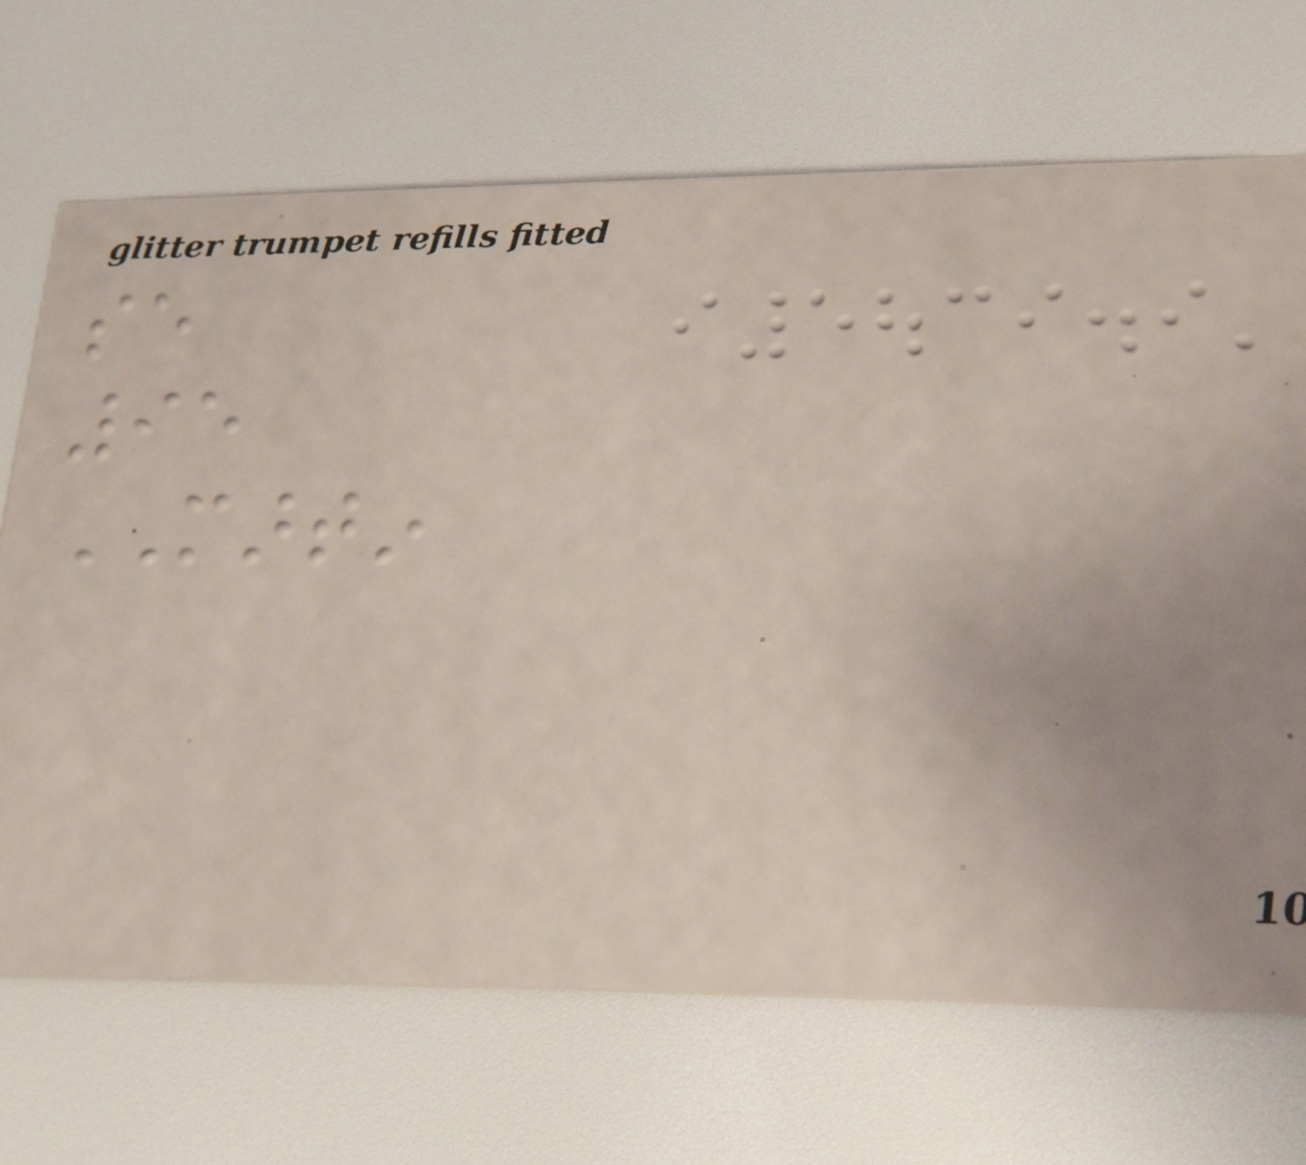se
95
MARTIN
